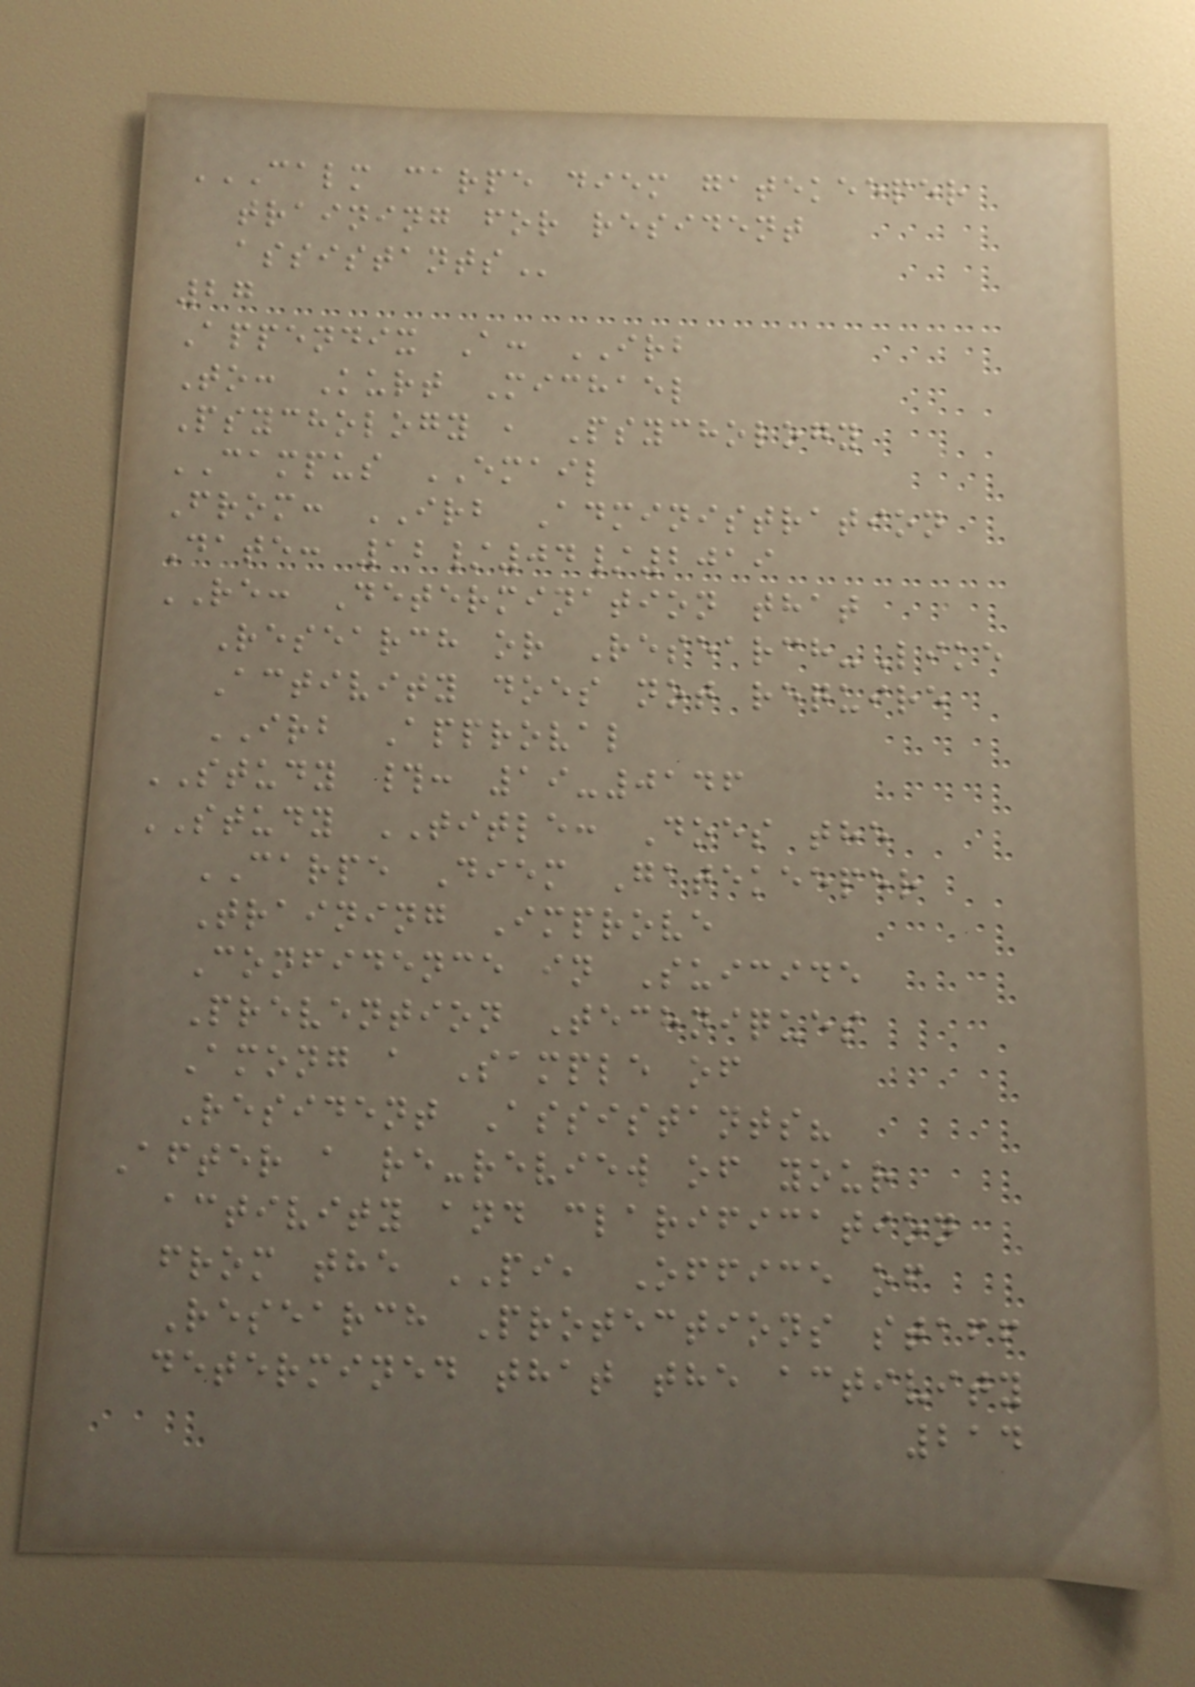CALM CARPE DIEM GATEKEEPER
TRAINING FOR RESIDENT
ASSISTANTS
27
Appendix A: IRB
To: Kurt Michael
Psychology , Psychology
CAMPUS EMAIL
From: IRB Administration
Date: 12/04/2019
RE: Determination that
Research or Research-Like
Activity does not require
IRB Approval
STUDY #: 19-0146
STUDY TITLE: Does the
CARPE Diem Gatekeeper
Training Improve
Confidence in Suicide
Prevention Techniques
Among a Sample of
Resident Assistants?
After a re-review of your
activity and clarification
from the PI, Office of
Research Protections staff
determined that the activity
214
